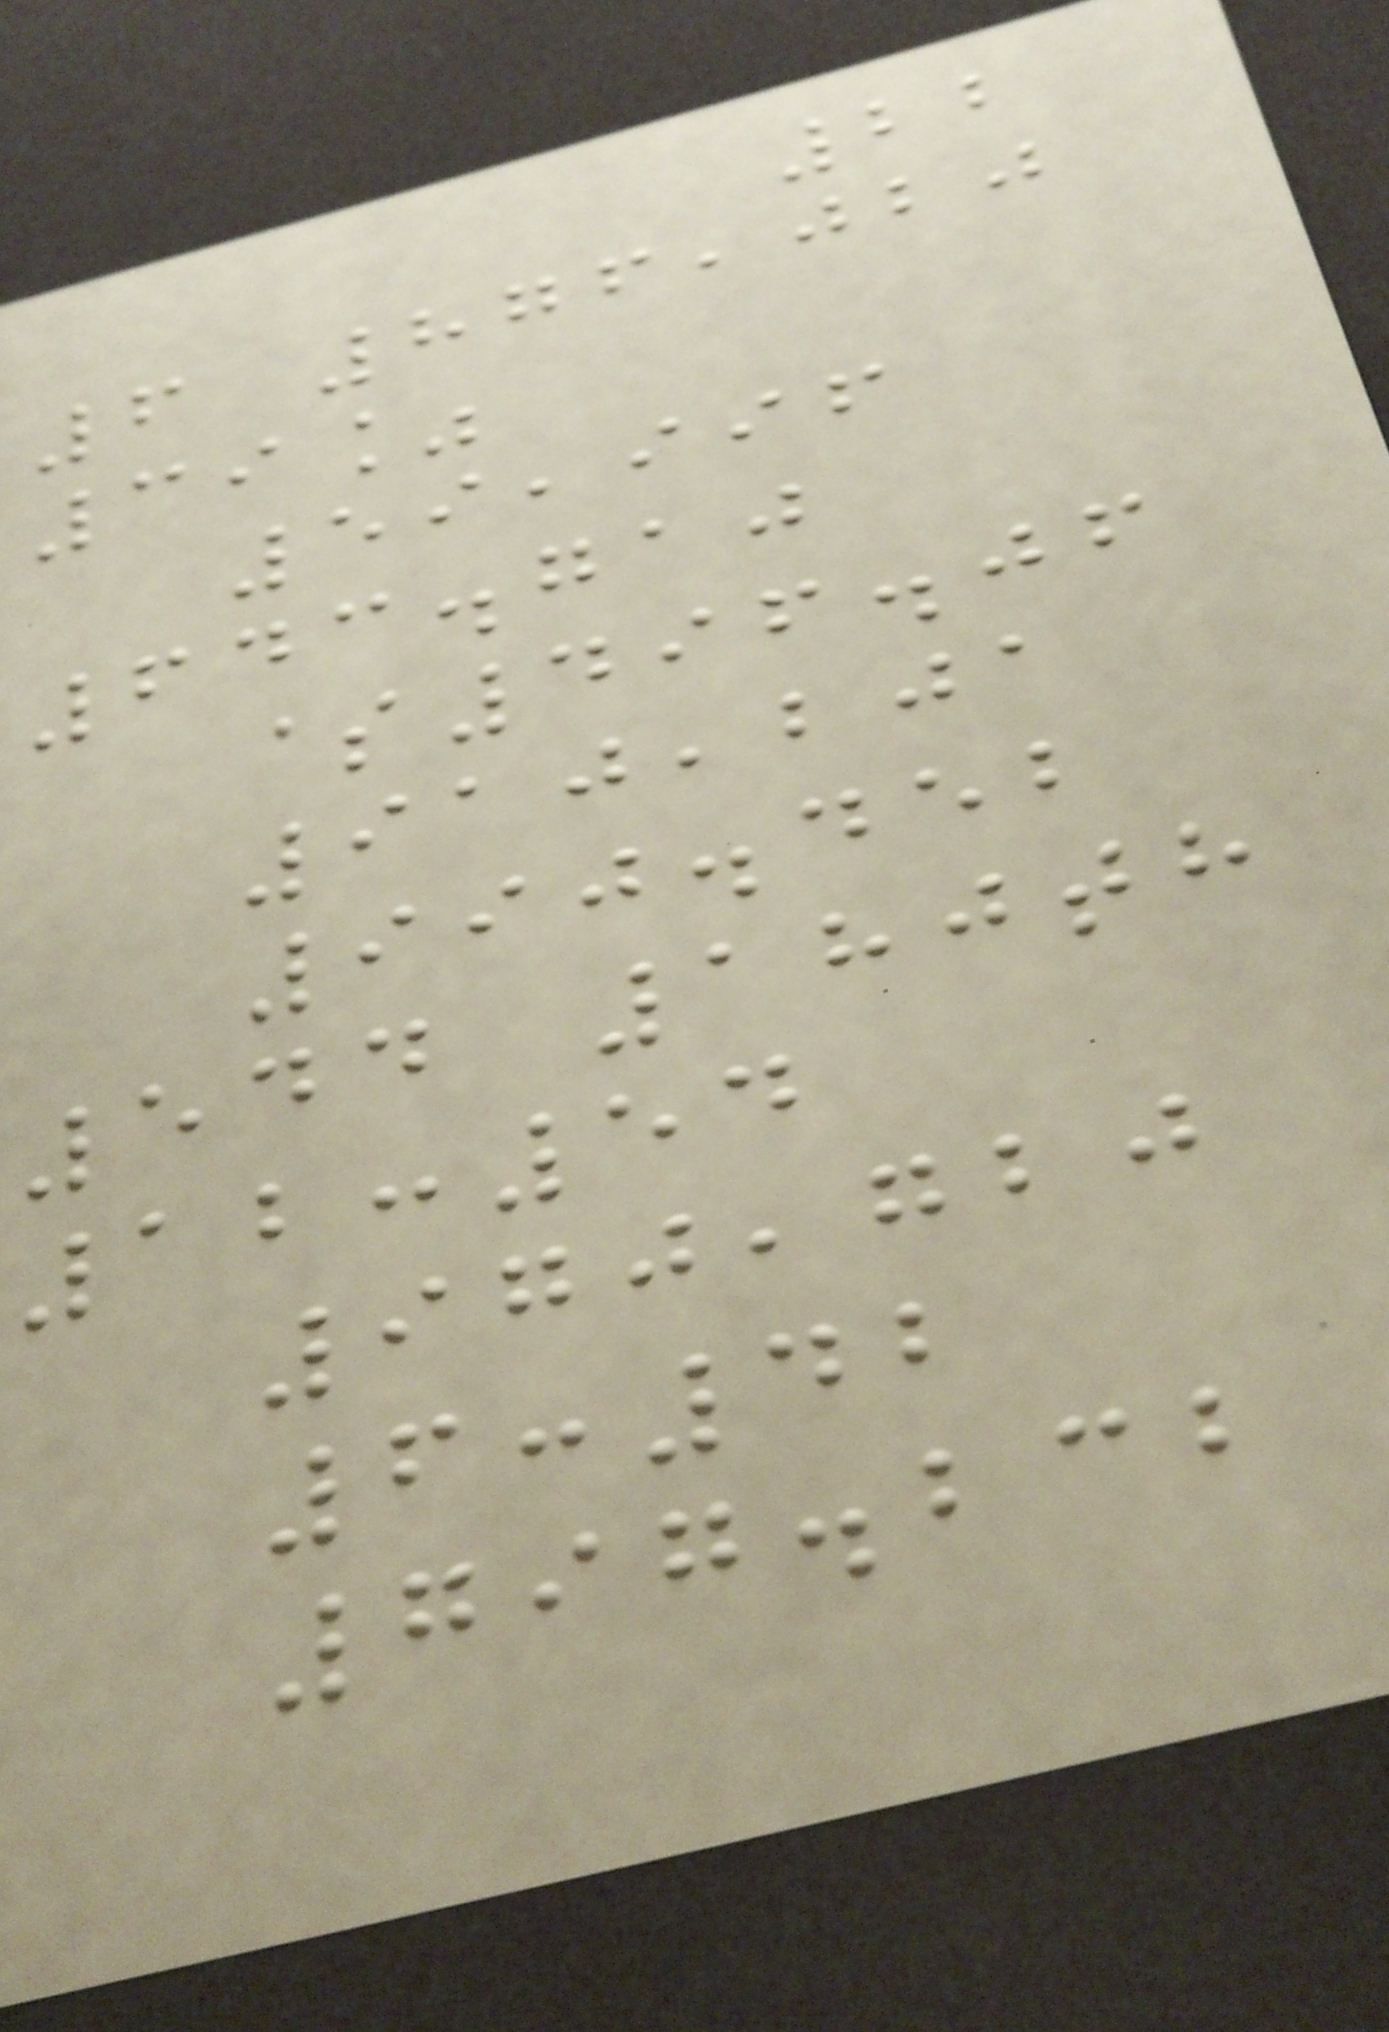22
6 876,020
39%
59,996
643.710
$496.06
910,201
990.452
544 180th
12:54
970,720
6:42
797.232
